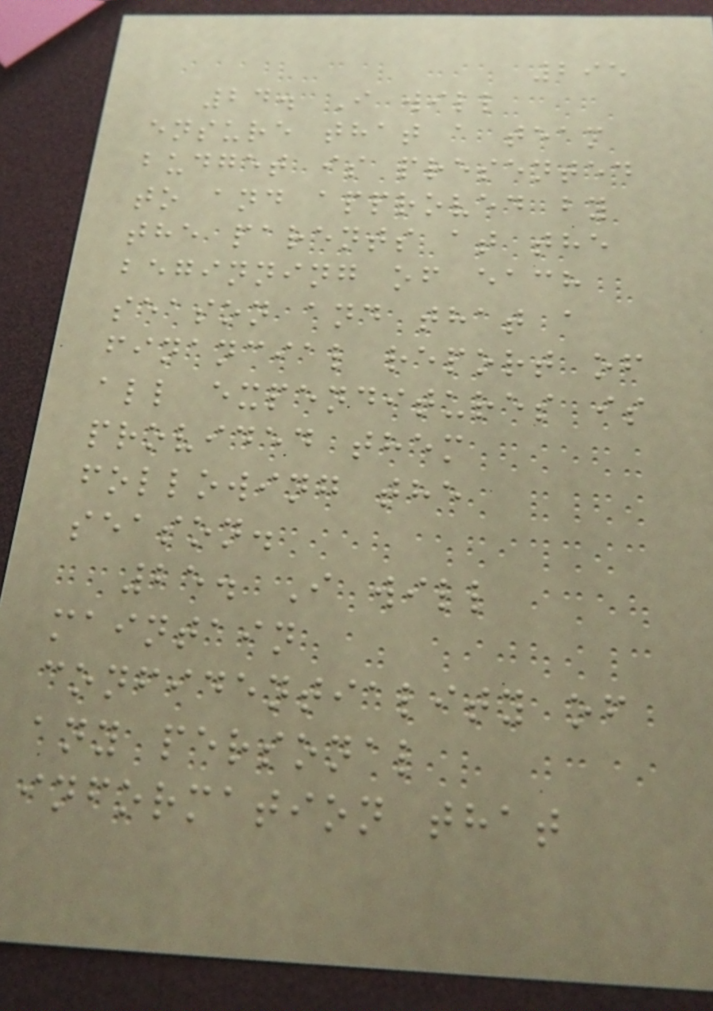295
24. I will
ensure that a team
budget is presented
to and approved by
the parents at the
beginning of each
season and that a
financial report of
all expenditures is
provided them
following the
season.
25. I will
maintain
confidentiality of
any personal
information that
